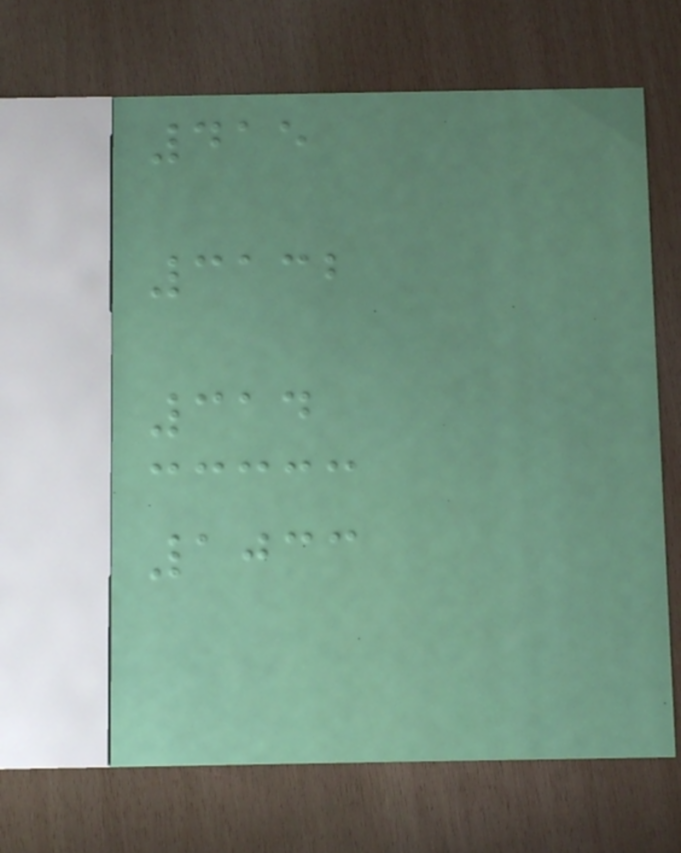415
3132
314
1033
